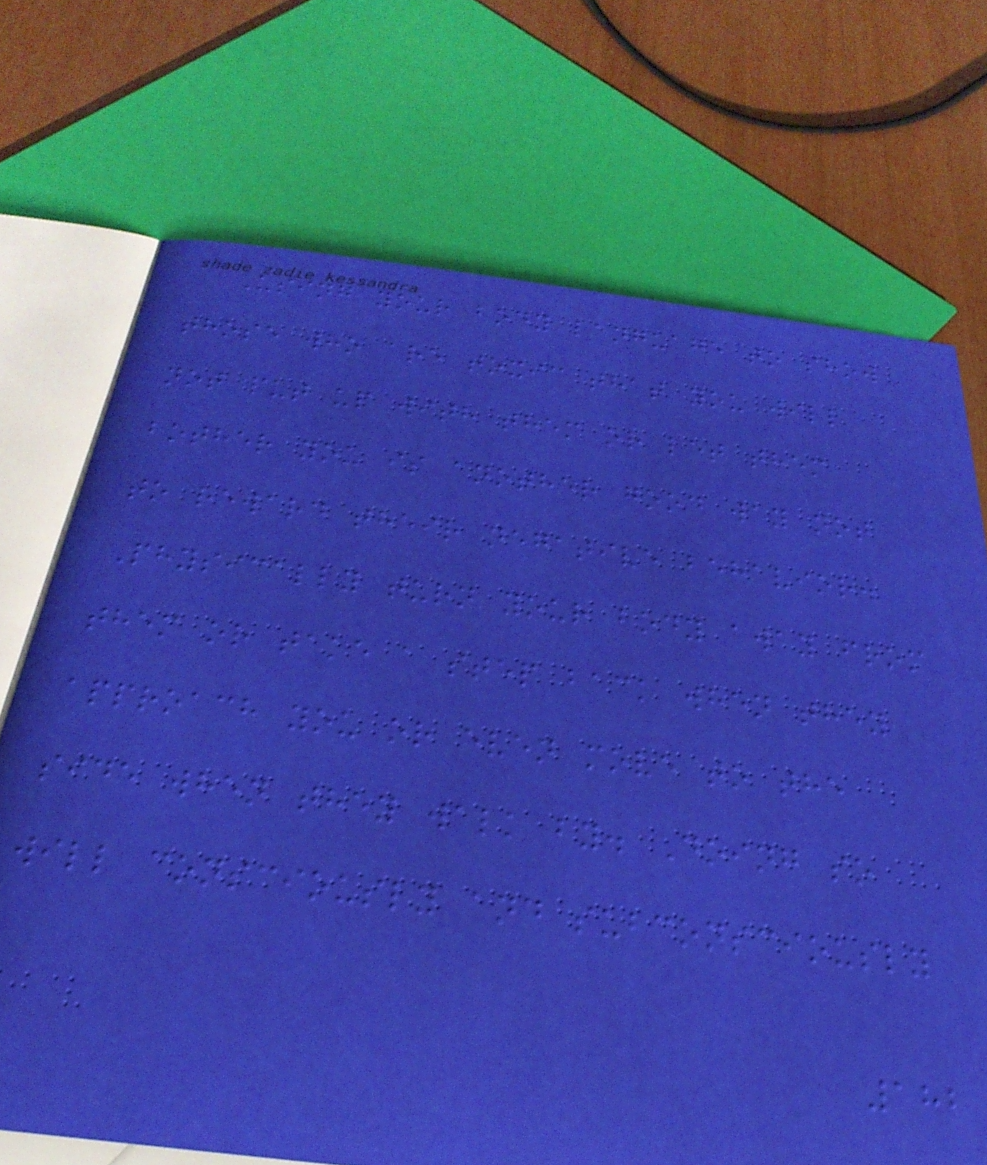Using your body language to show
those who are toxic that you will
not put up with them or let them
bother you is another good way not
to reward their negative behavior.
Physically turn your body away from
them or take a step back when they
approach you or even move to the
side when they walk by. Doing so
will consciously and subconsciously
182
